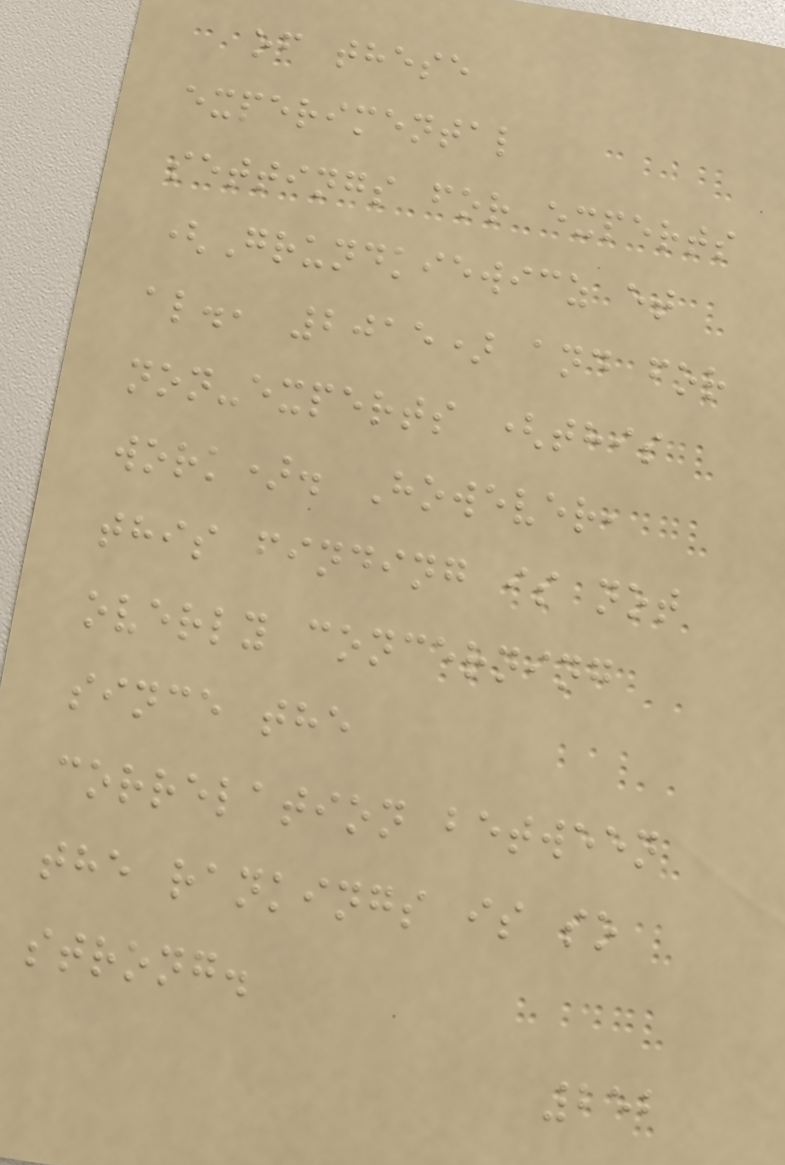of these
experimental
settings for experts
(Grundkiewicz et
al., 2015) and for
non-experts (this
work). However,
this finding is not
overly concerning
since the
correlation between
the rankings is so
strong.
252
